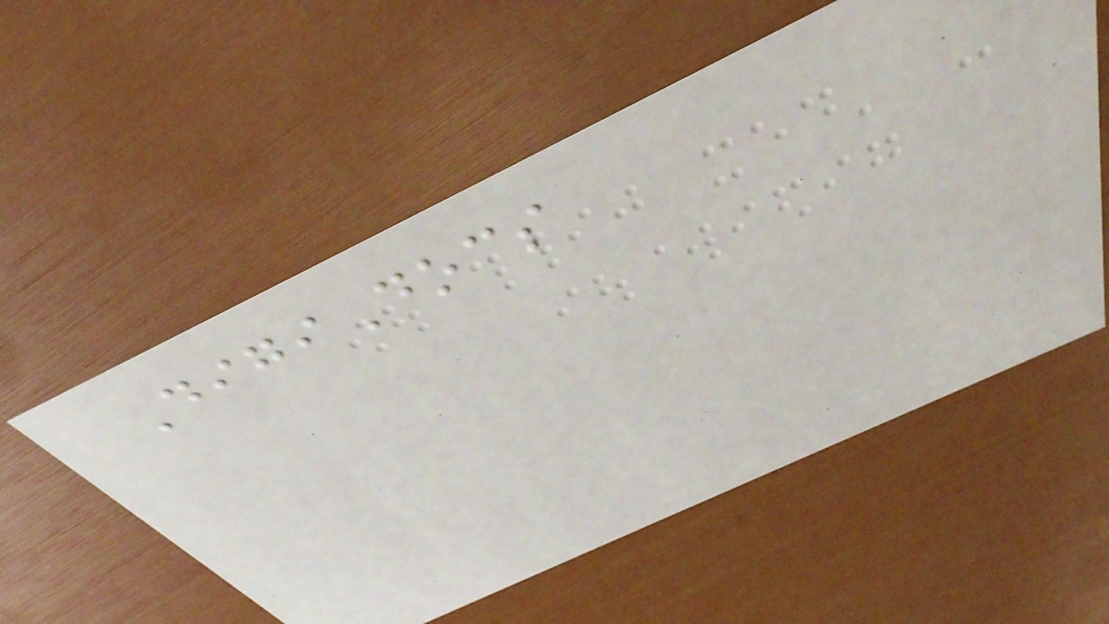DigiDocs
